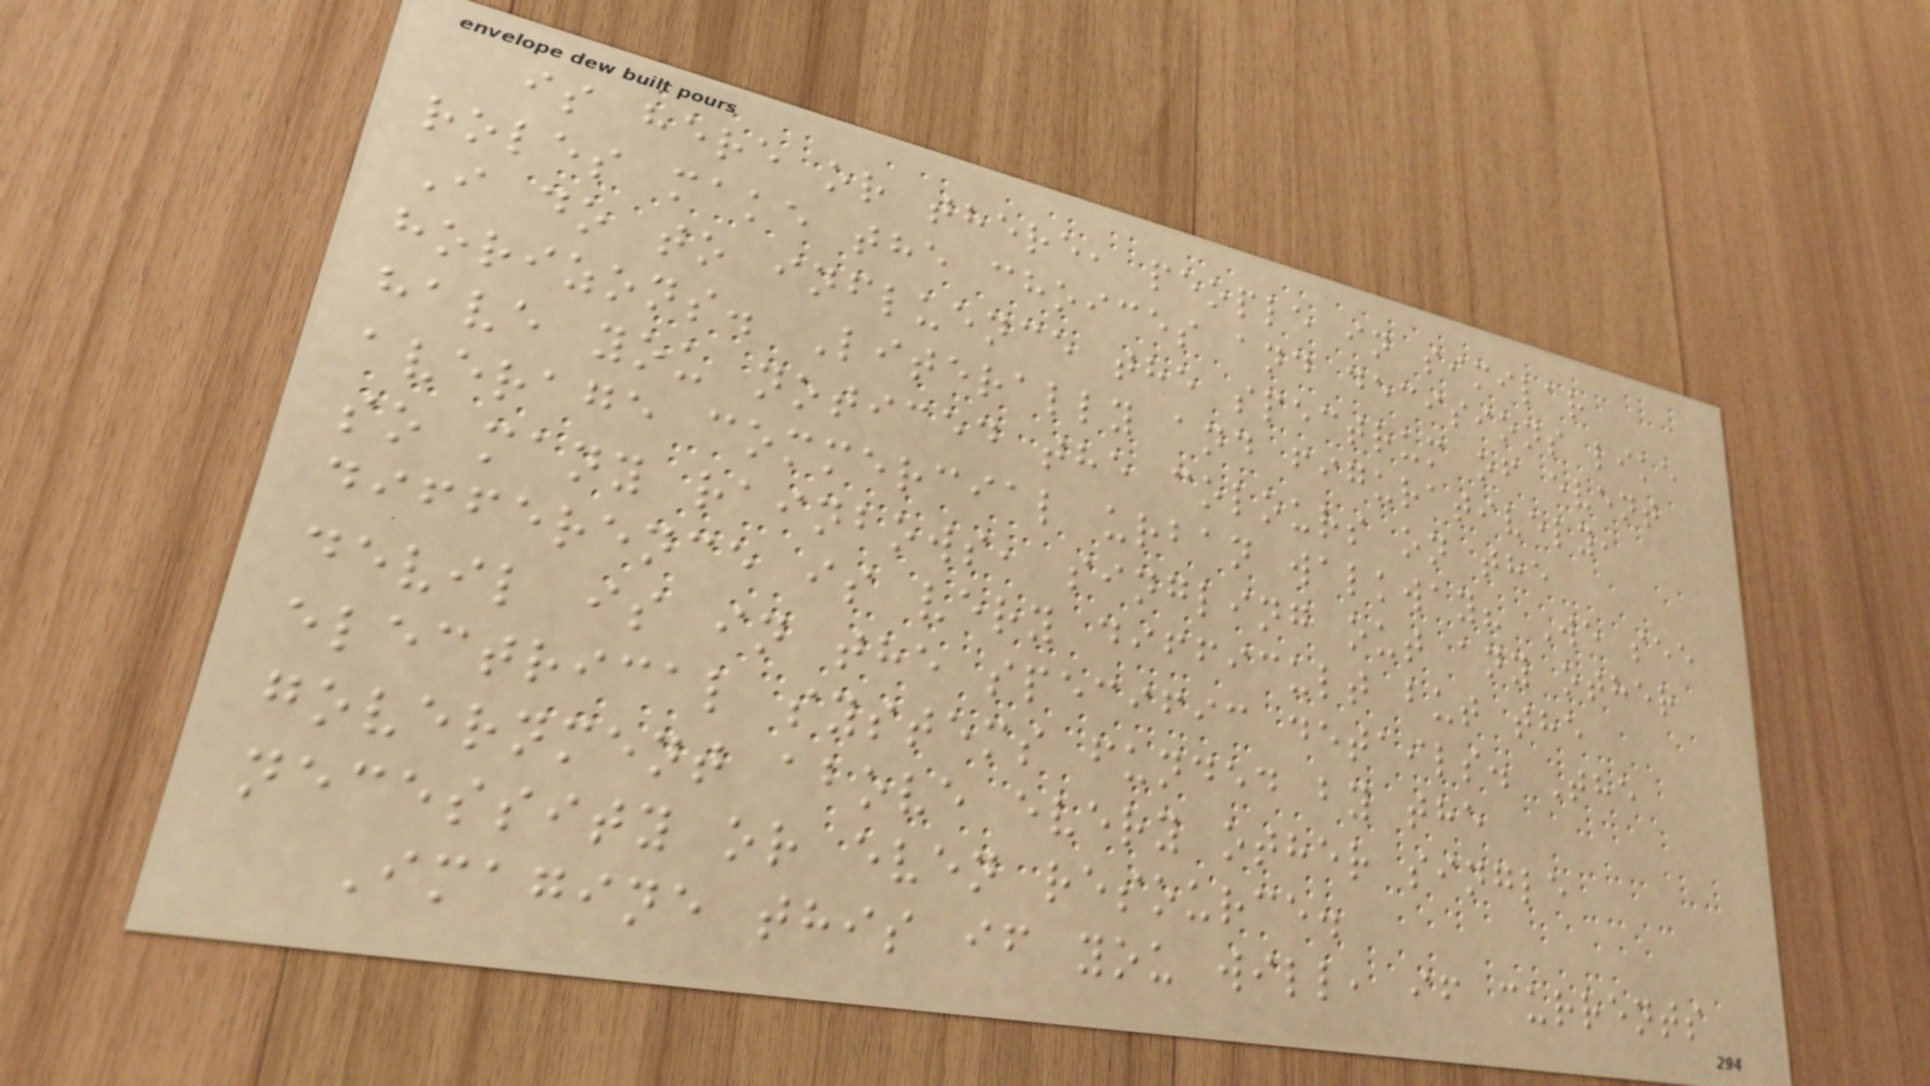is here or there, people in similar
roles make the choices and decisions like
I do to influence the spectrum of event
horizons. Literally and figuratively,
have you noticed the colours on the
average commercial urban walkway? We see
so many rainbows, singling out any other
difference is very difficult but the
devil is in the specific details. The
electrical systems funded by the
government above every other single
necessity or even resource.
Imagine this if you will, if currents
